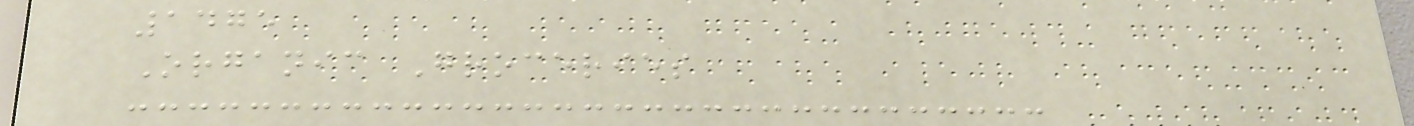1475
Organic Groceries
